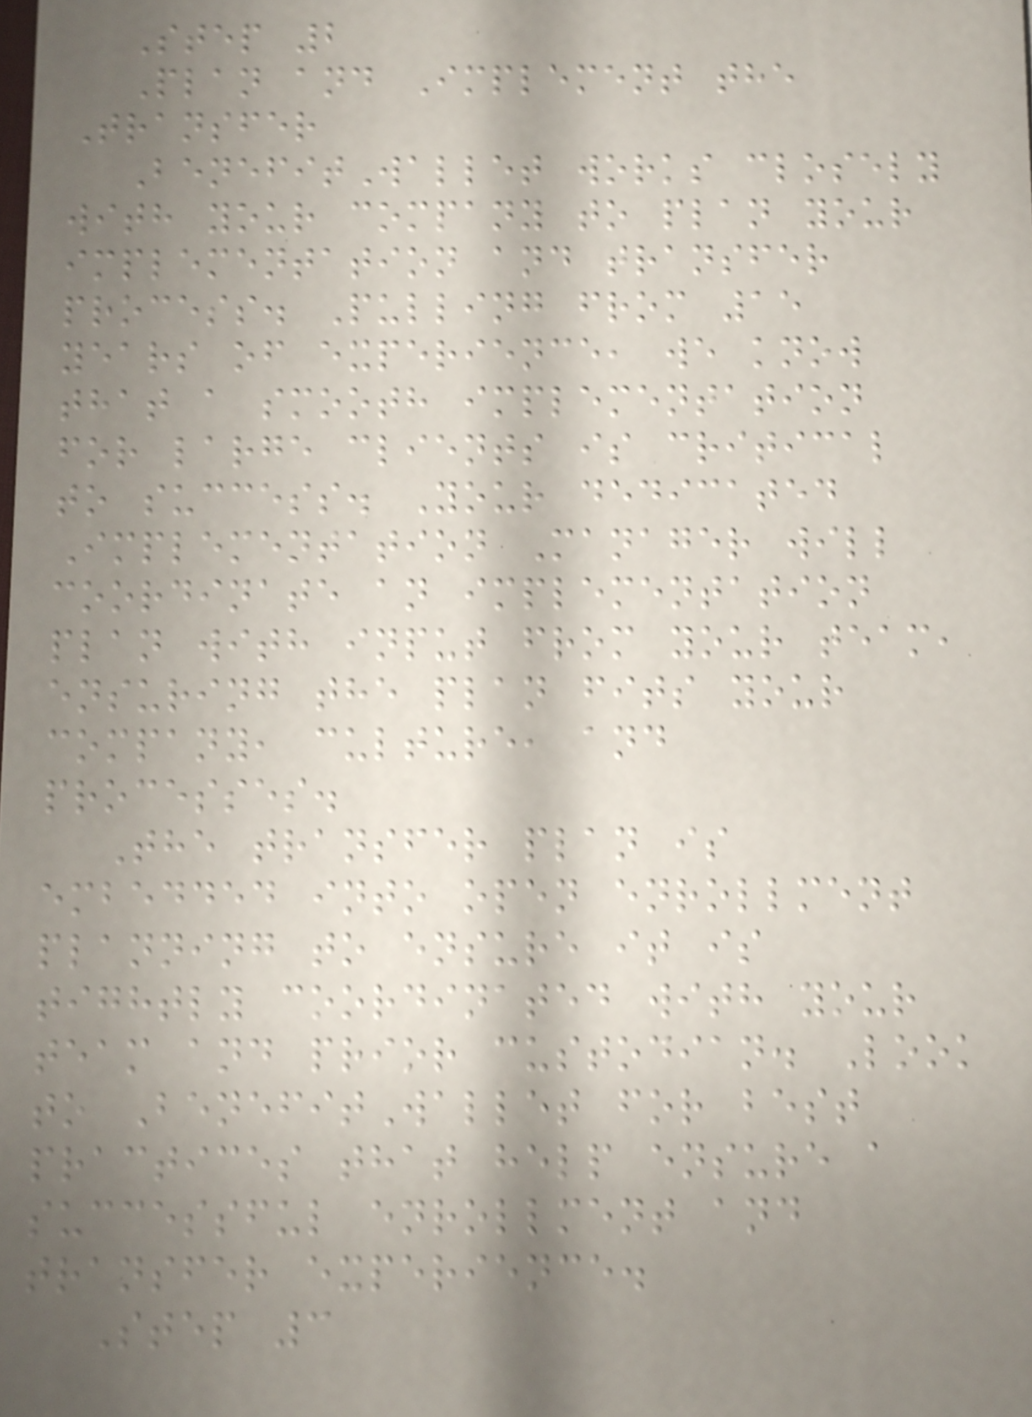Step 2
Plan and Implement the
Transfer
BenefitWallet works closely
with your company to plan your
implementation and transfer
process. Pulling from 15
years of experience, we know
that a smooth implementation
for large clients is critical
to success. Your dedicated
Implementation Manager will
coordinate an implementation
plan with input from your team,
ensuring the plan fits your
company, culture, and
processes.
The transfer plan is
embedded into open enrollment
planning to ensure it is
tightly coordinated with your
team and prior custodian. Look
to BenefitWallet for best
practices that help ensure a
successful enrollment and
transfer experience.
Step 3
